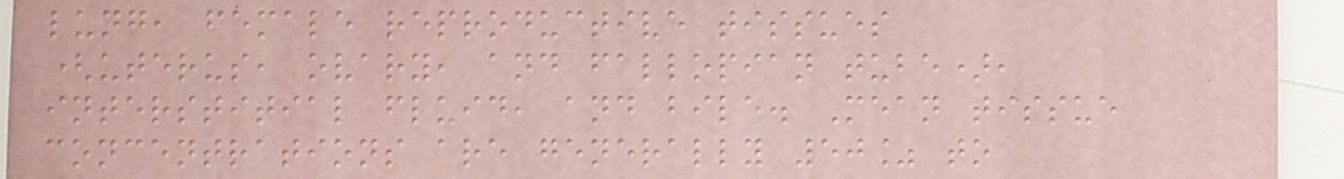lung, female reproductive tissues
(uterus, ovary, and fallopian tube),
interstitial fluid, and bile. Mean tissue
concentrations are generally 50% to
